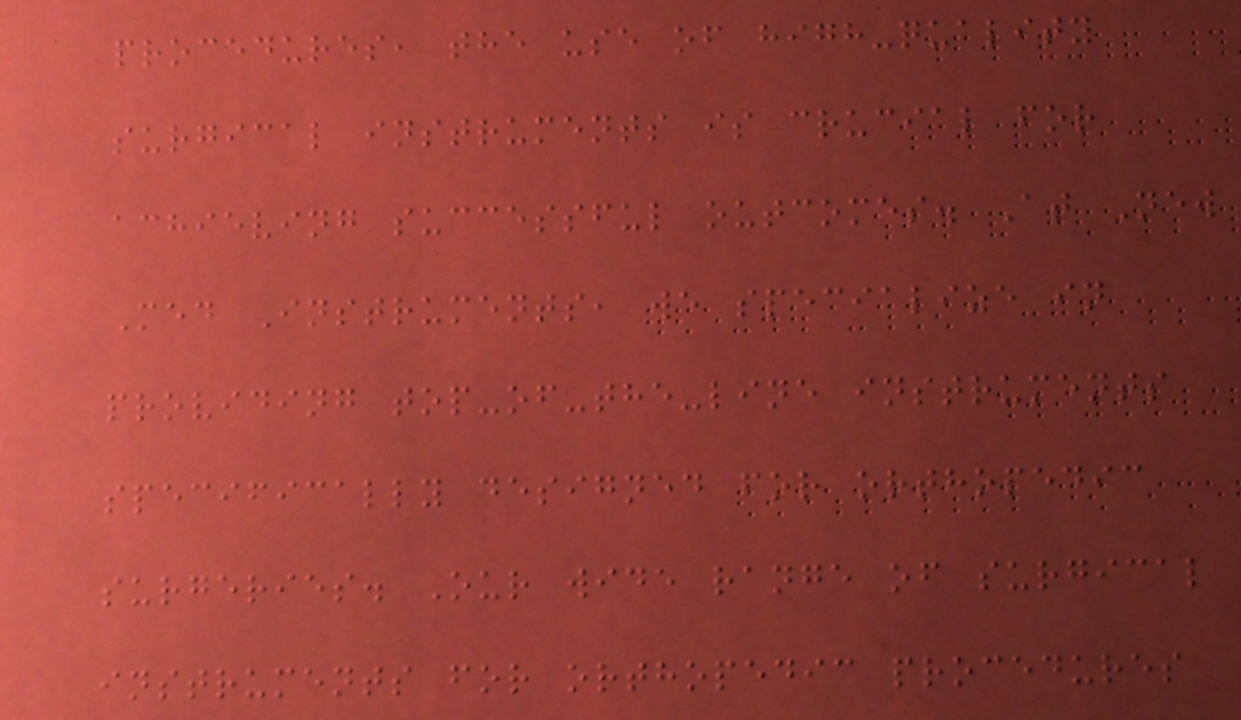procedures, the use of high-quality
surgical instruments is crucial for
achieving successful outcomes. At New
Med Instruments, we specialize in
providing top-of-the-line instruments
specifically designed for orthopedic
surgeries. Our wide range of surgical
instruments for orthopedic procedures
